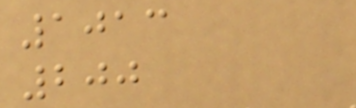1013
200
